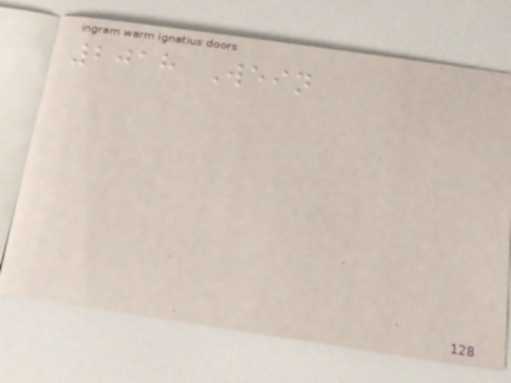2018 Wein
